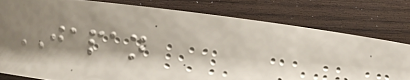JAPAN
